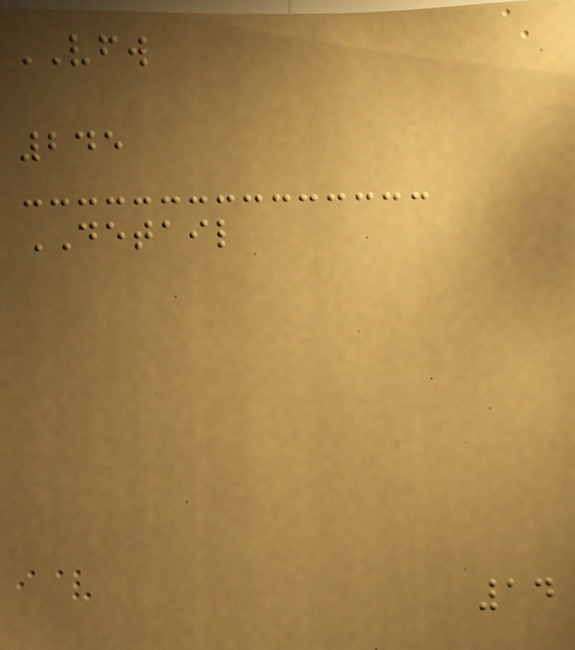VFW
245
DETAIL
14
